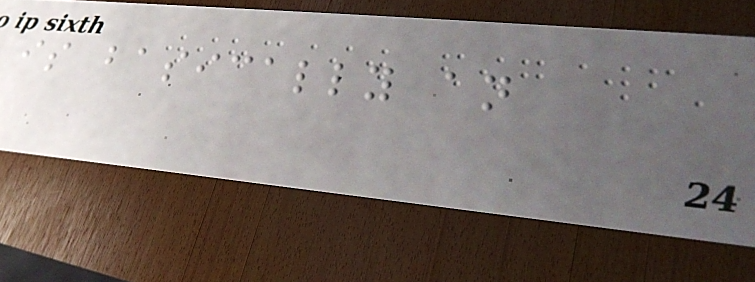is basically an
